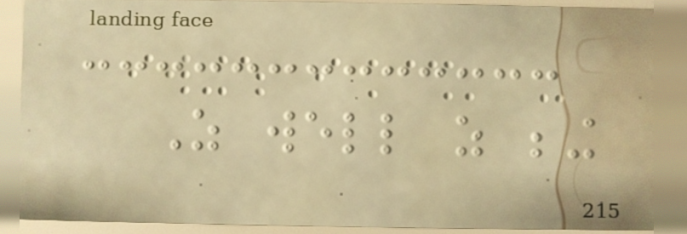As well as being
